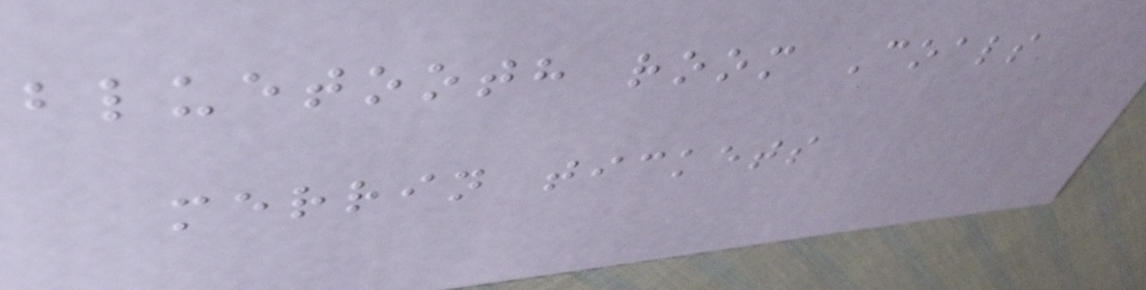bluetooth room Coals
merrin tickets
